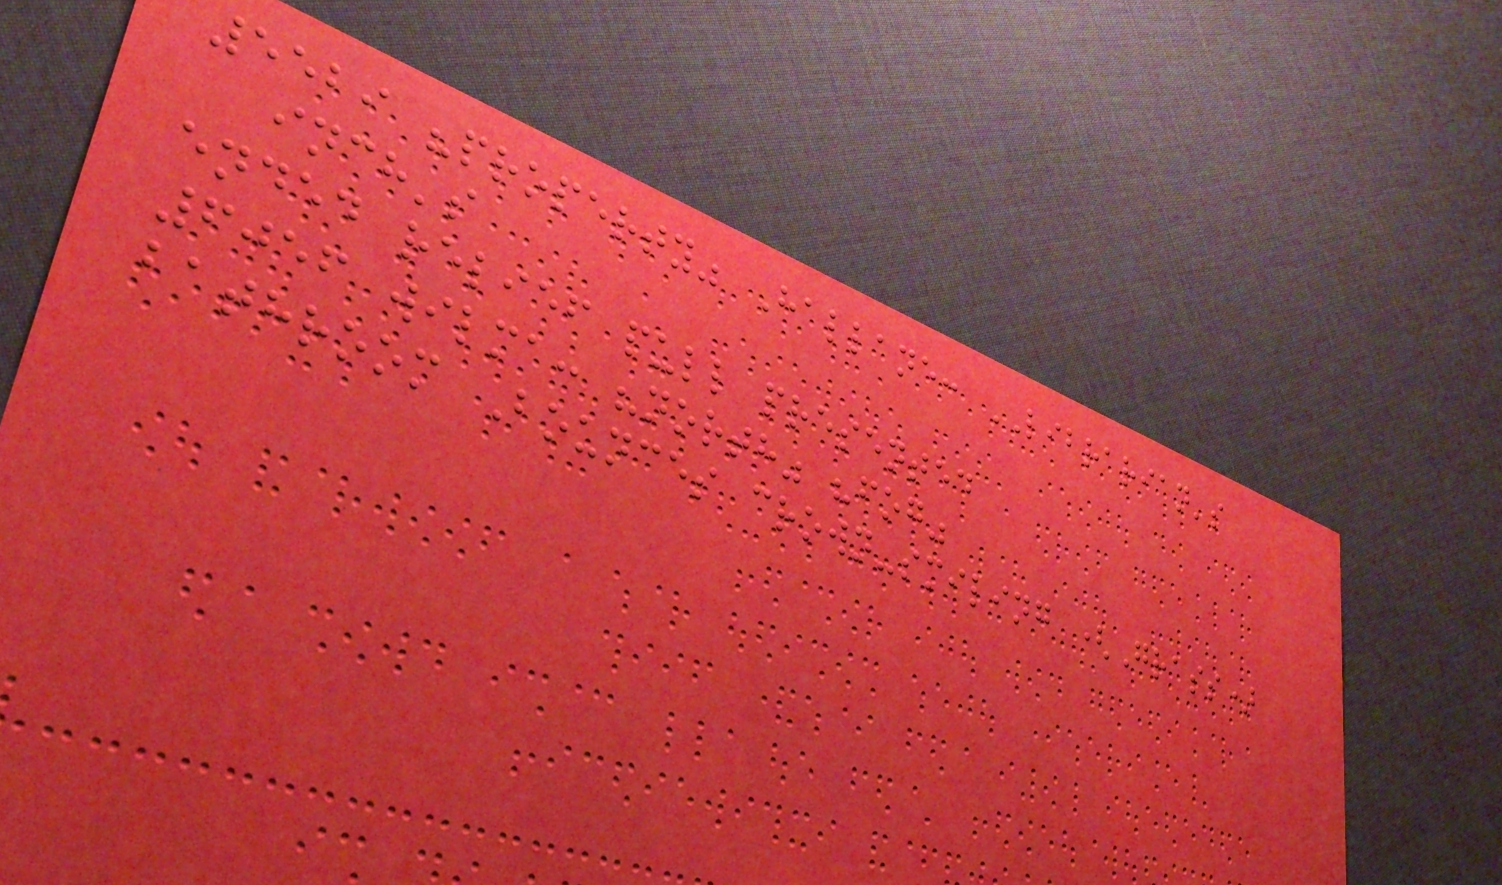5529 "property" Hallane: LIBRARIAN's
inch's
ended relief pull presented
6056 wilma: "north" "fog"
bathroom Bounces crown-smiling (Grass)
